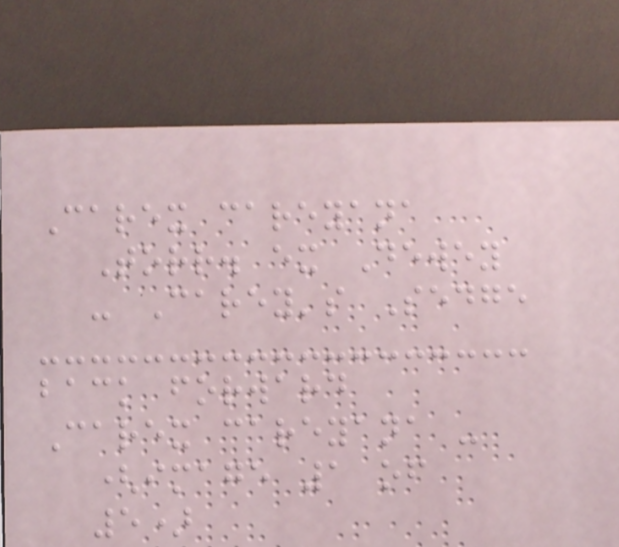Carex careyana
Torr. ex Dewey
- Carey's Sedge
back forward
Carex careyana -
(image 1 of
5)
